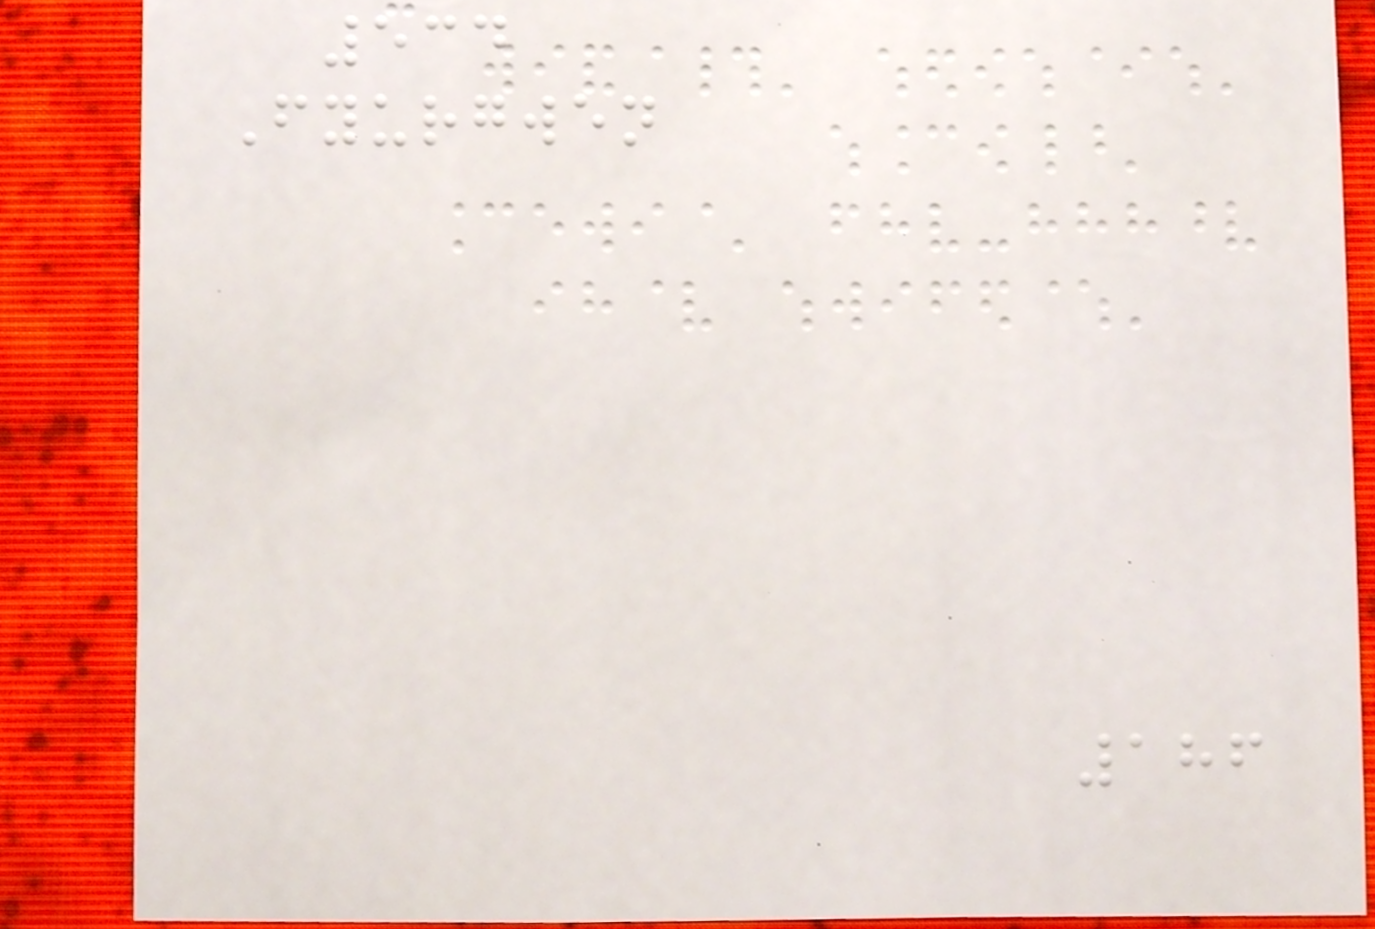534
Fyurgwen
186
